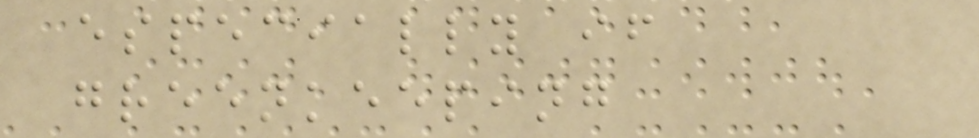especially if
greenkeeping
